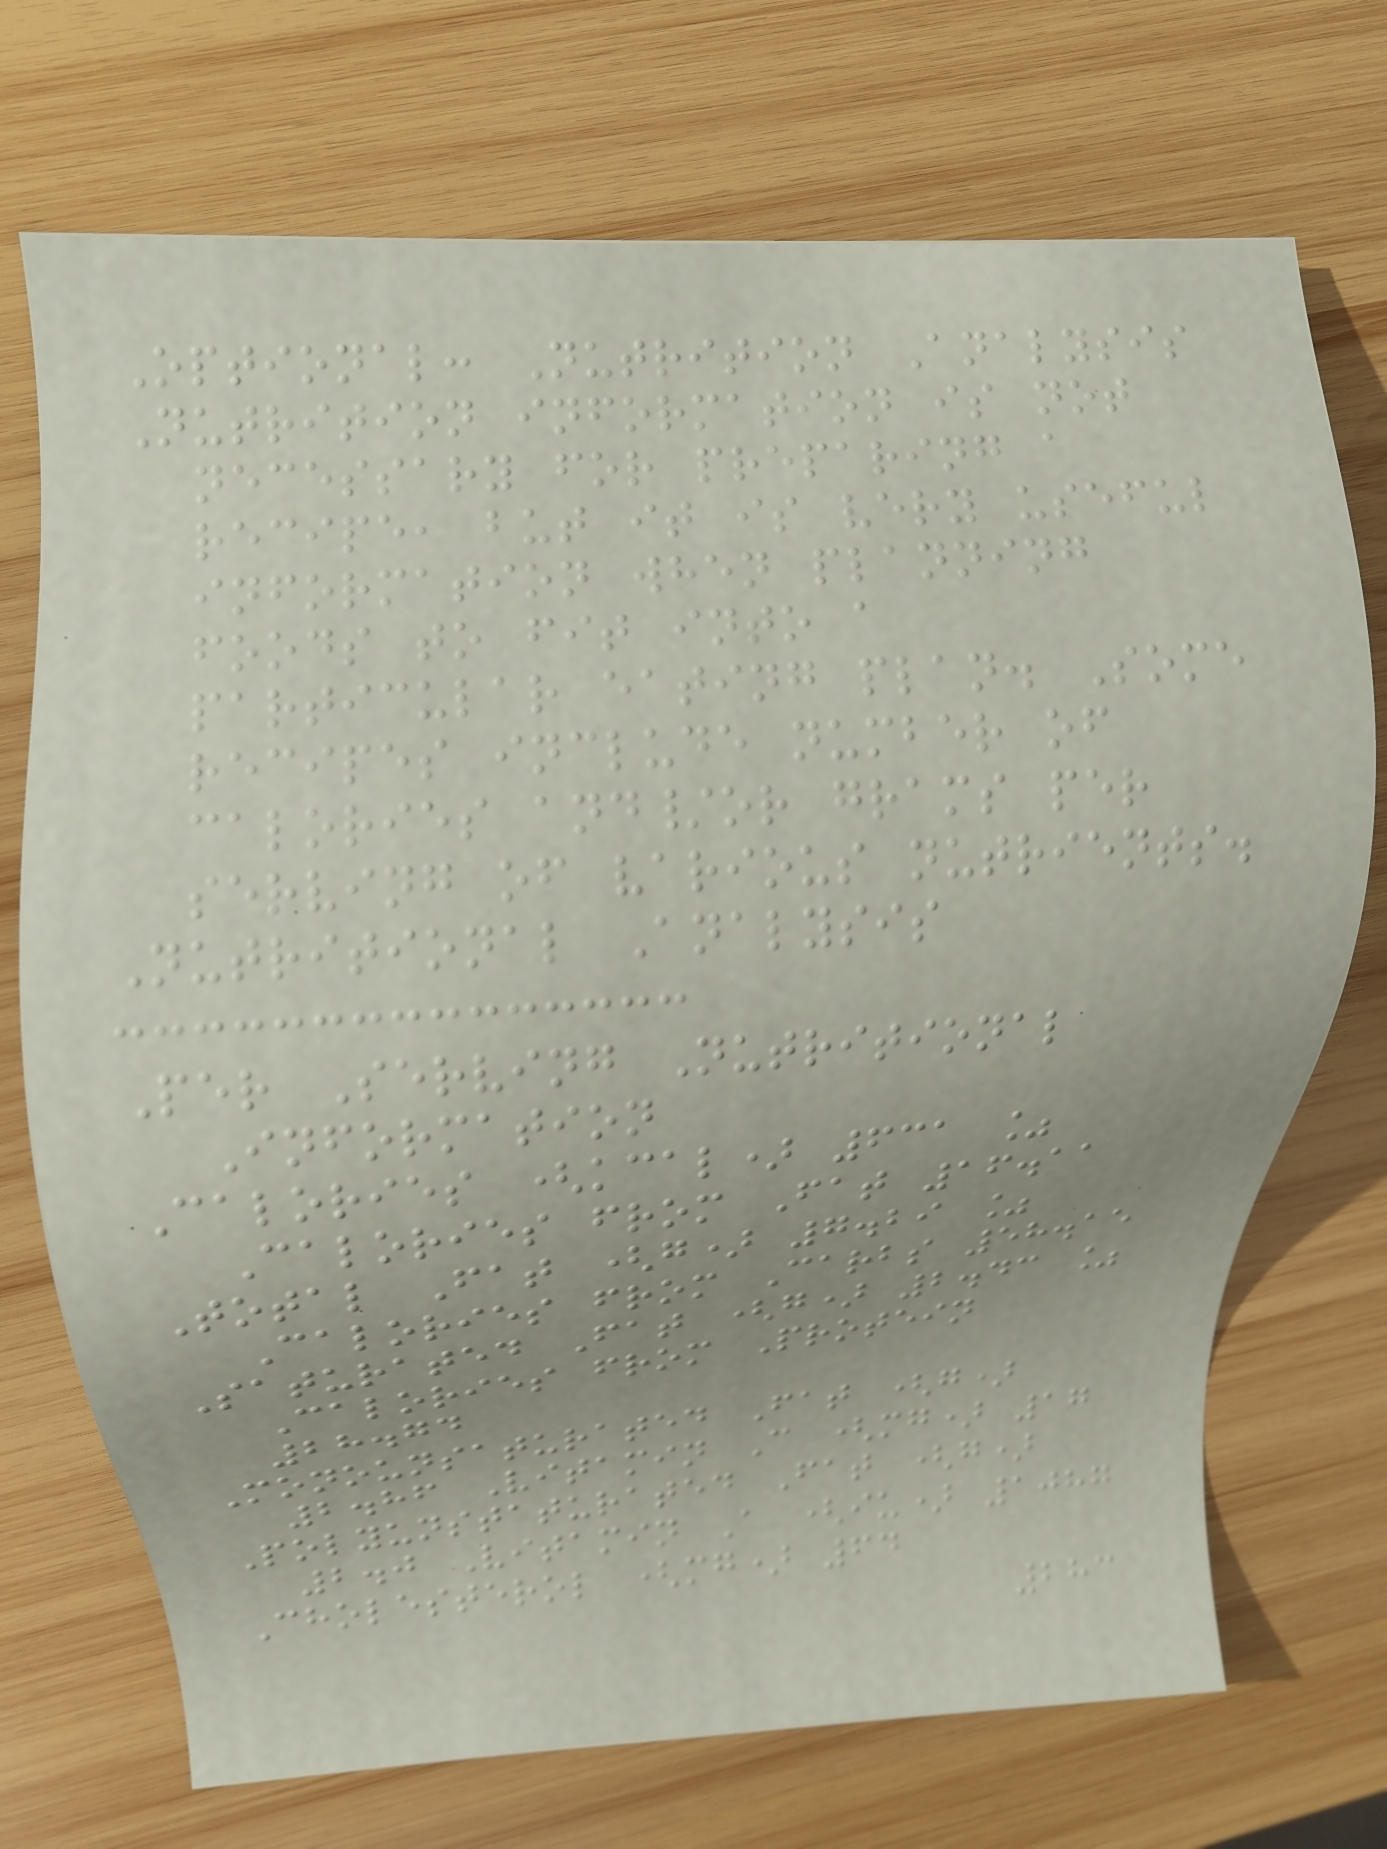Optional: Nutrition Analysis
Nutrition information is not
necessary for preparing a
recipe, but it is very useful
information when planning
foods to fit into a
particular eating plan. Some
recipes include number of
calories and/or grams per
serving of various nutrients.
Nutritional Analysis
Per Serving Nutritional
Information
Calories (kcal) 631 %
Calories from Fat 16.11
Total Fat (g) 7.29 %
Calories from Carbs 58.15
Saturated Fat (g) 2.43 %
Calories from Protein
28.74
Monounsaturated Fat (g)
2.86 Vitamin C (mg) 17
Polyunstaturated Fat (g)
2.0 Vitamin A (iu) 1087
Cholesterol (mg) 64
283
